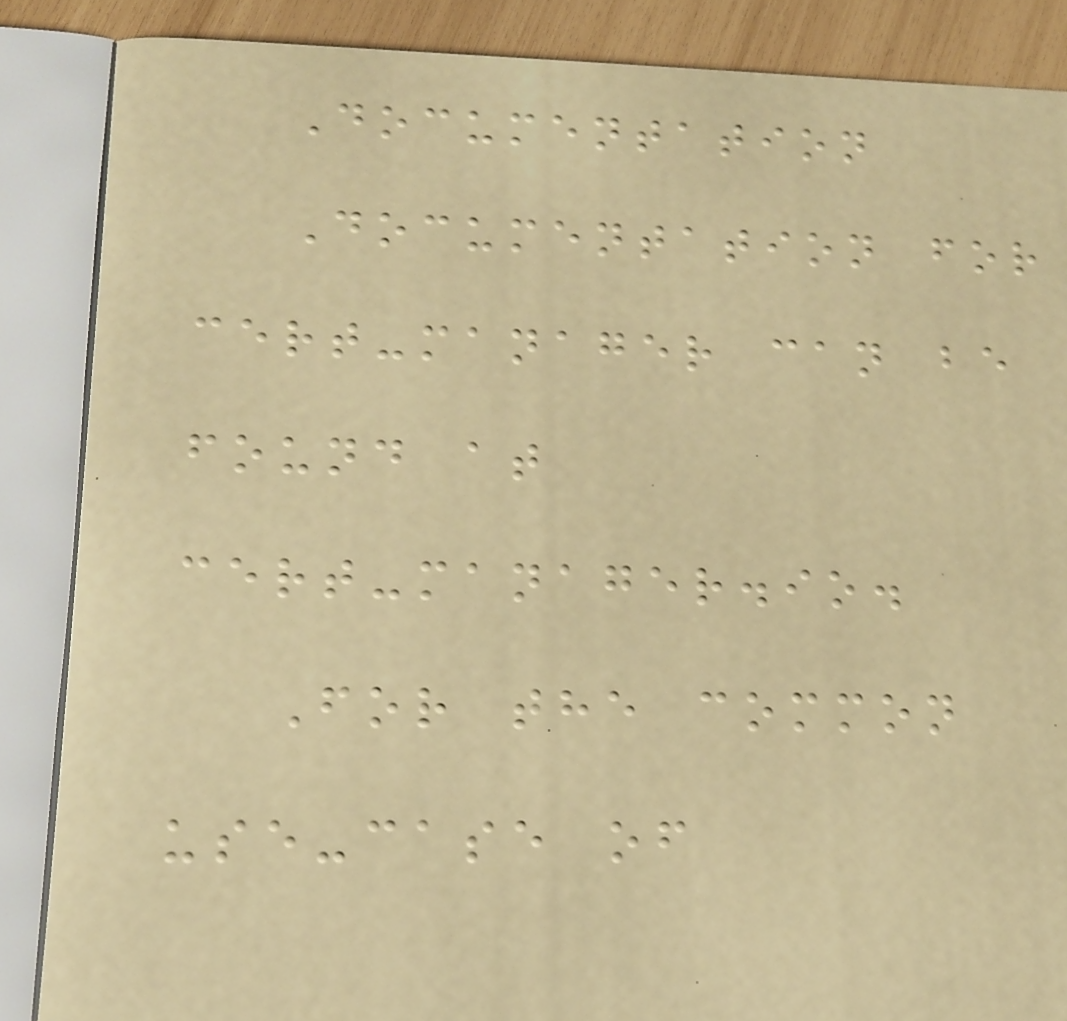Documentation
Documentation for
cert-manager can be
found at
cert-manager.io.
For the common
use-case of
